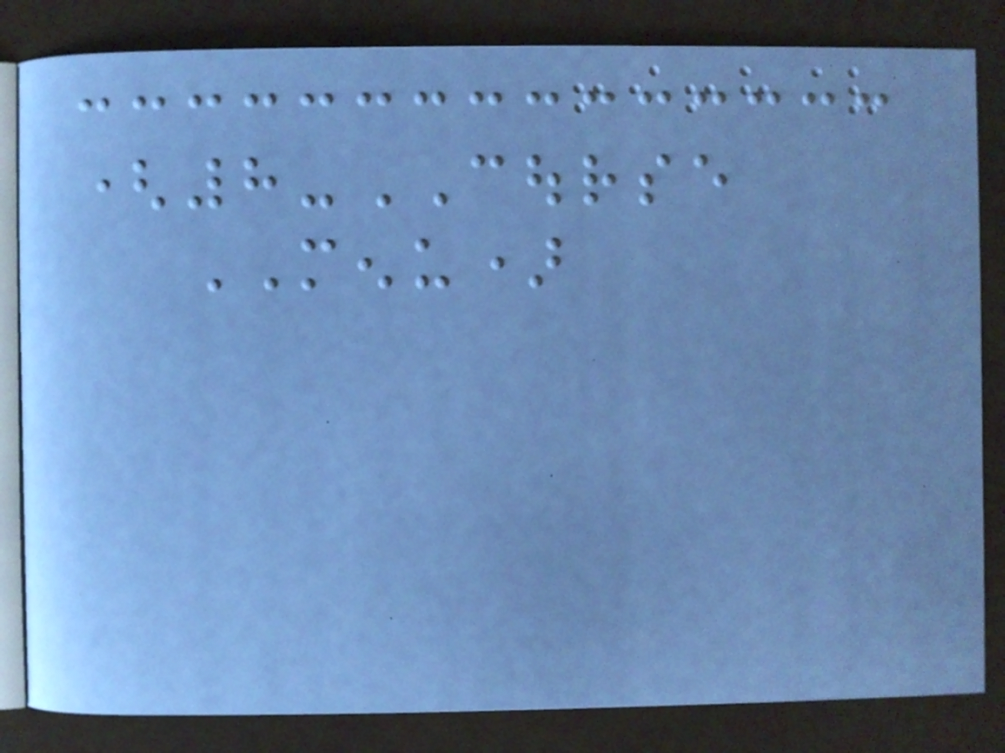(8-COURSE
MENU)
